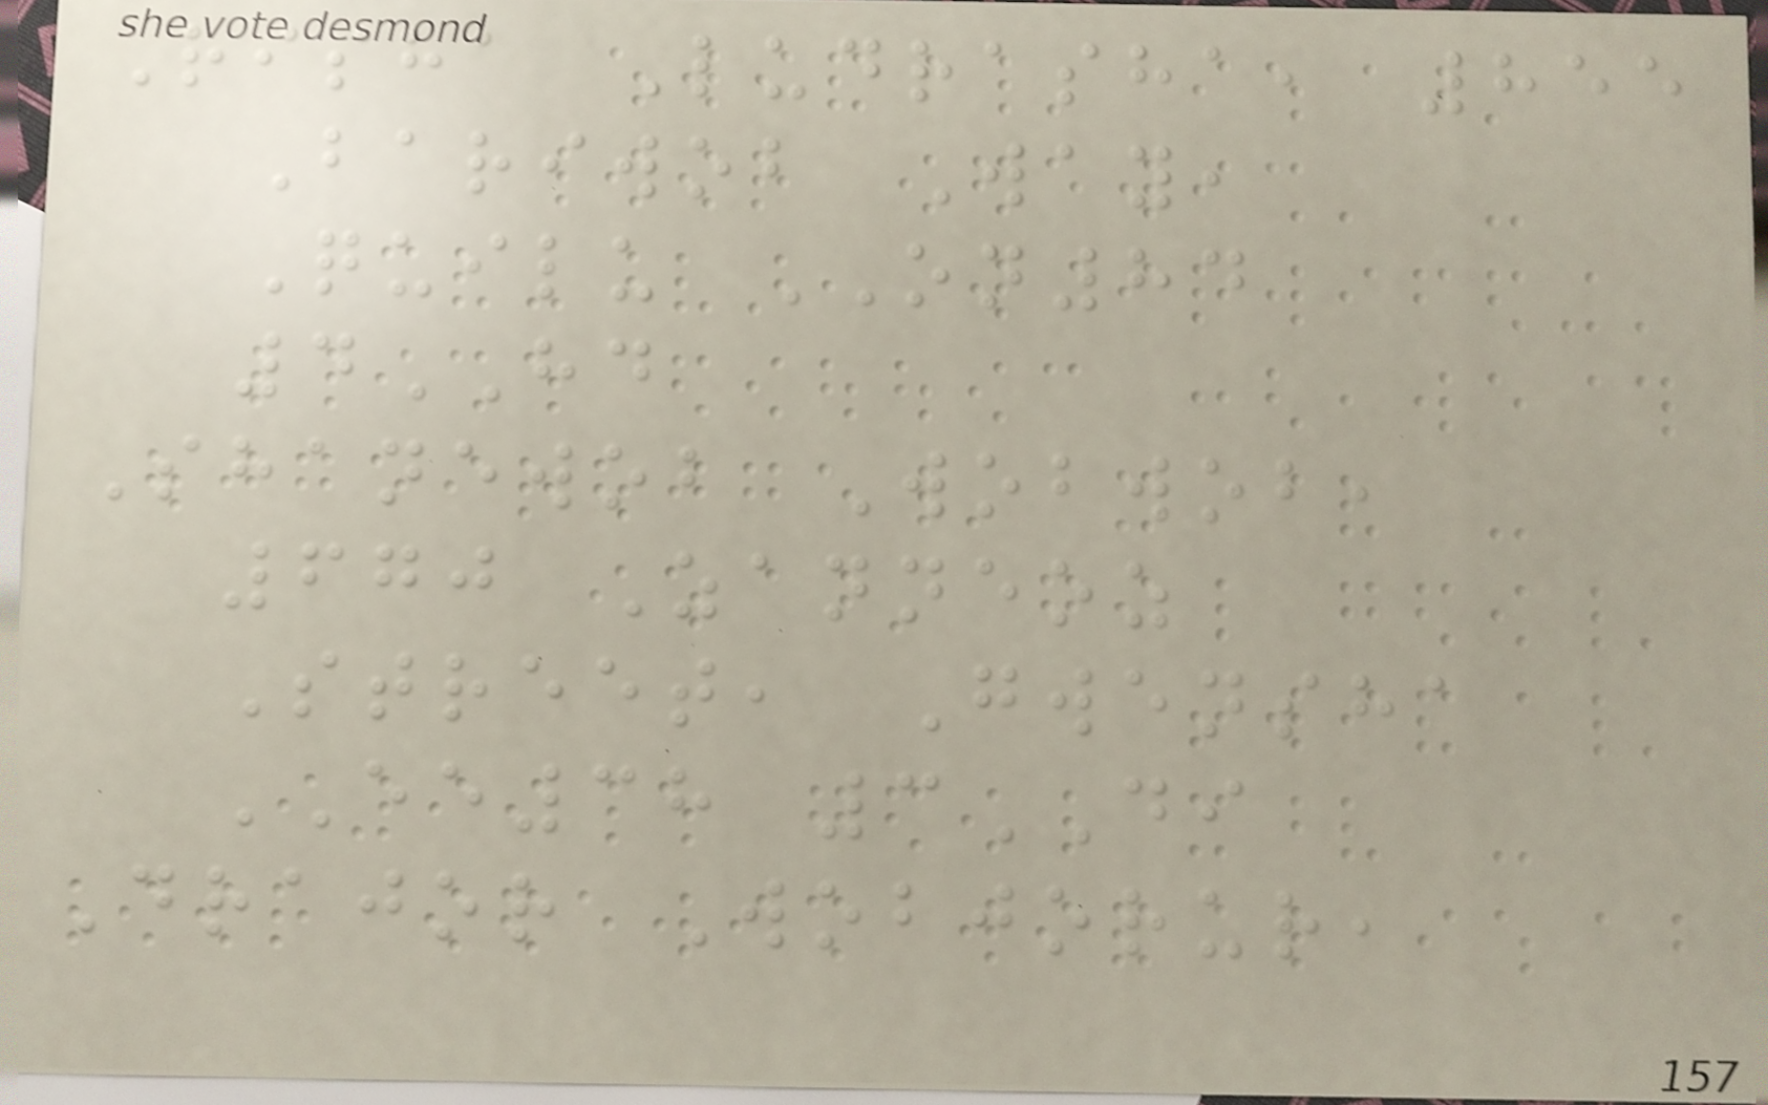Risha Ludrasha, 855
Bariwob Way,
Quilu ON84
4HD
Shanewob Wobwob,
670 Zanneoz
Street, Gwensha
EE38 3DI
Drajor Wobjorur,
